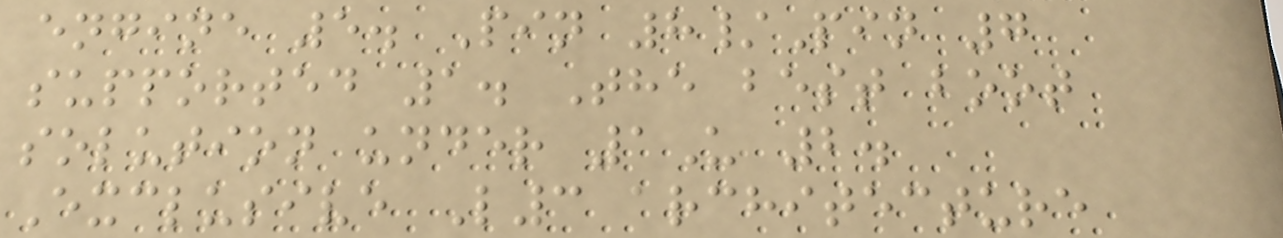engine 5. Pin 8/Pin 7
supported 1. The best boot
solution under 1U 2.
Exclusive L3 architecture
